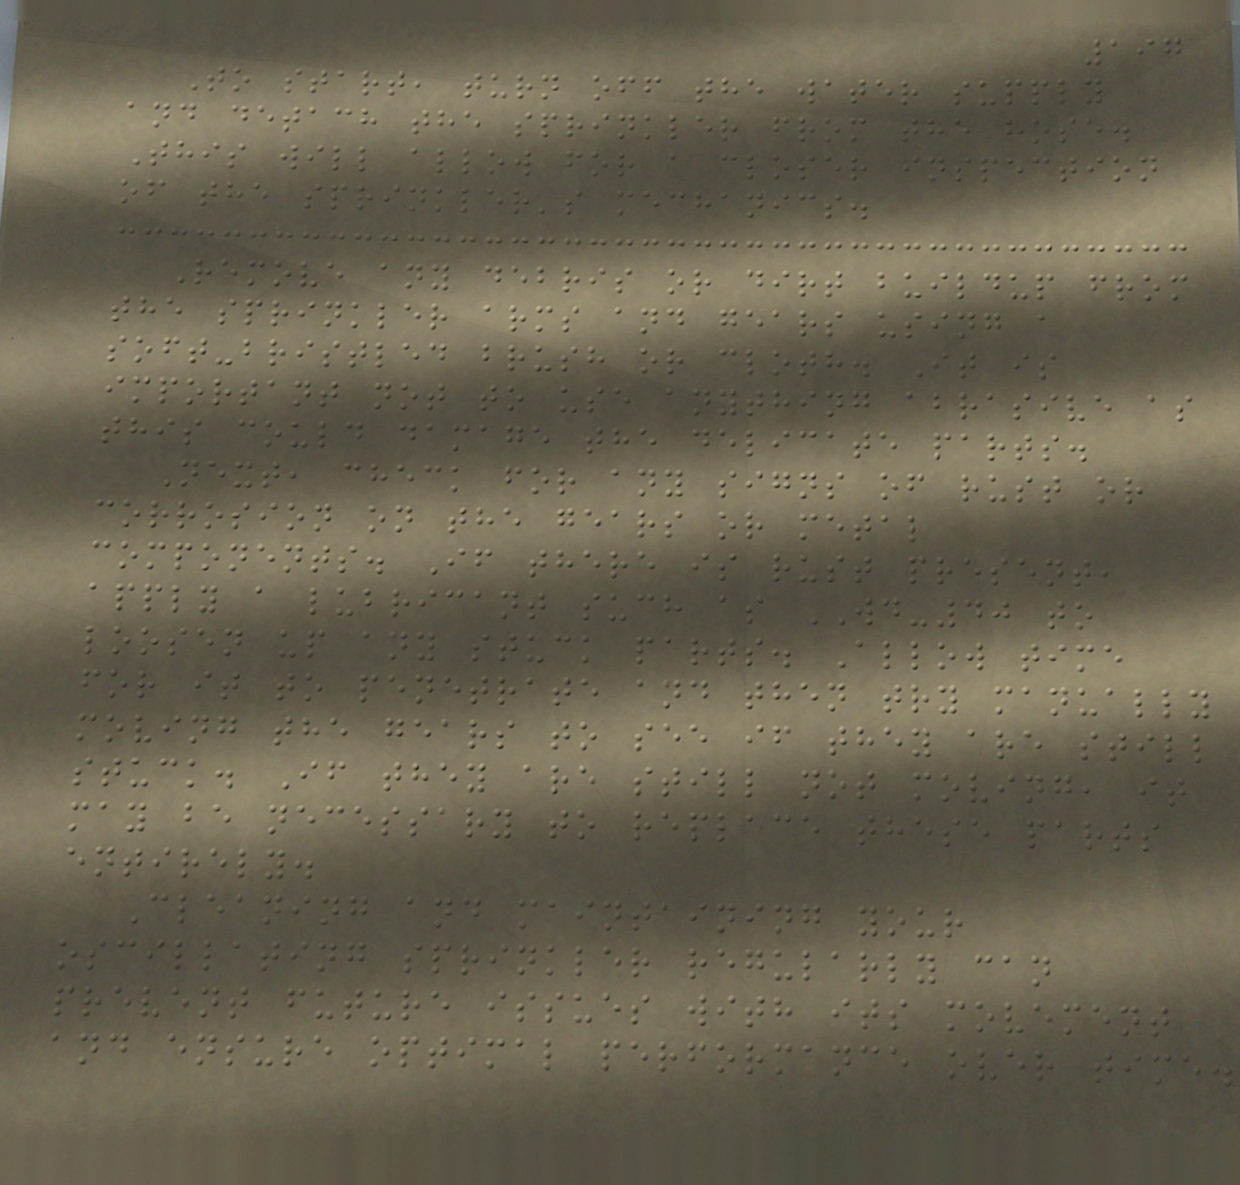197
To start, turn off the water supply
and detach the sprinkler from the hose.
This will allow for a closer inspection
of the sprinkler's mechanics.
Remove any debris or dirt buildup from
the sprinkler arms and gears using a
soft-bristled brush or cloth. It is
important not to use anything abrasive as
this could damage the delicate parts.
Next, check for any signs of rust or
corrosion on the gears or metal
components. If there is rust present,
apply a lubricant such as WD-40 to
loosen up any stuck parts. Allow time
for it to penetrate and then try manually
moving the gears to see if they are still
stuck. If they are still not moving, it
may be necessary to replace these parts
entirely.
Cleaning and maintaining your
oscillating sprinkler regularly can
prevent future issues with its movement
and ensure optimal performance over time.
